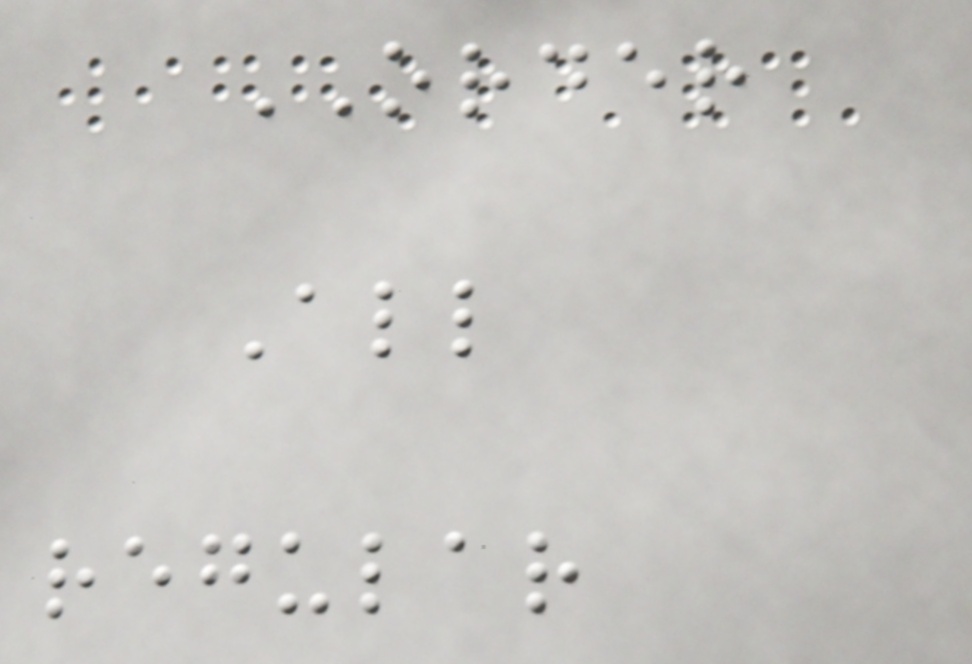ORDER
All
regular
